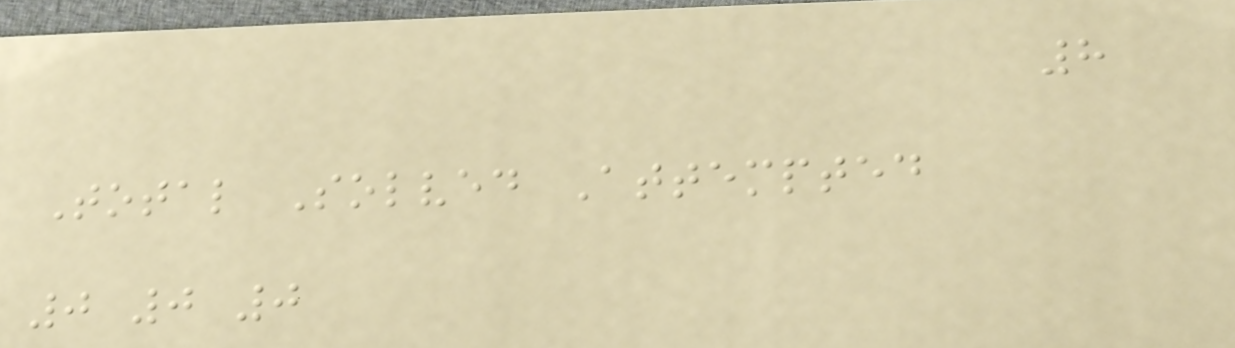8
Total Solved Attempted
0 0 0
